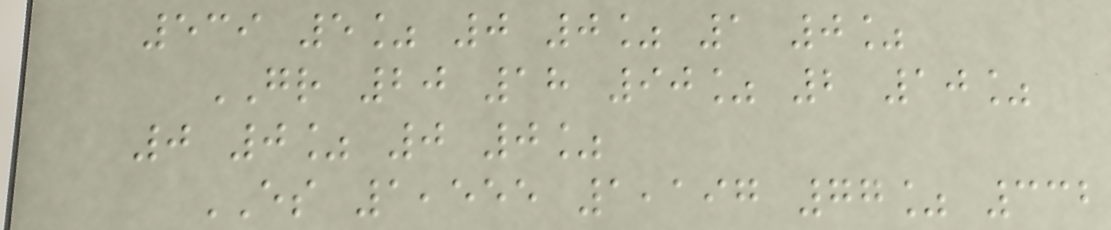539 5% 0 0% 1 0%
GR 20 18 90% 2 10%
0 0% 0 0%
ES 1,555 1,197 77% 332
